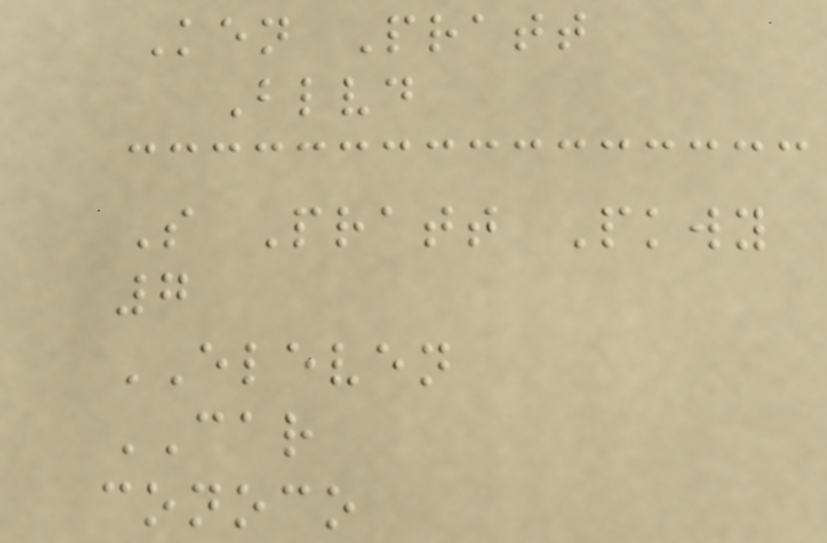Ken Pratt
Blvd
S Pratt Pkwy
7
ELEVEN
CAR
conoco
